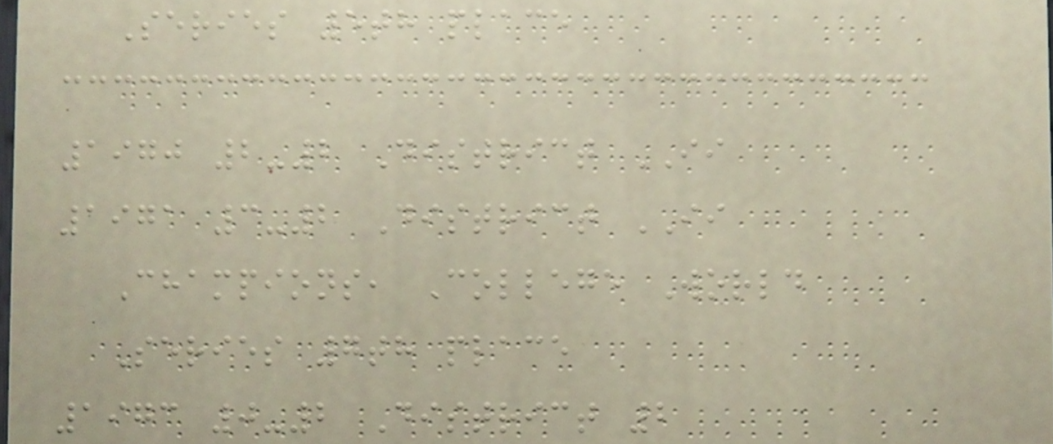Series 5th place
1970 2-2 District II
1971 3-2 District II
Champions, College World
Series 7th place
1973 0-2 District 2
